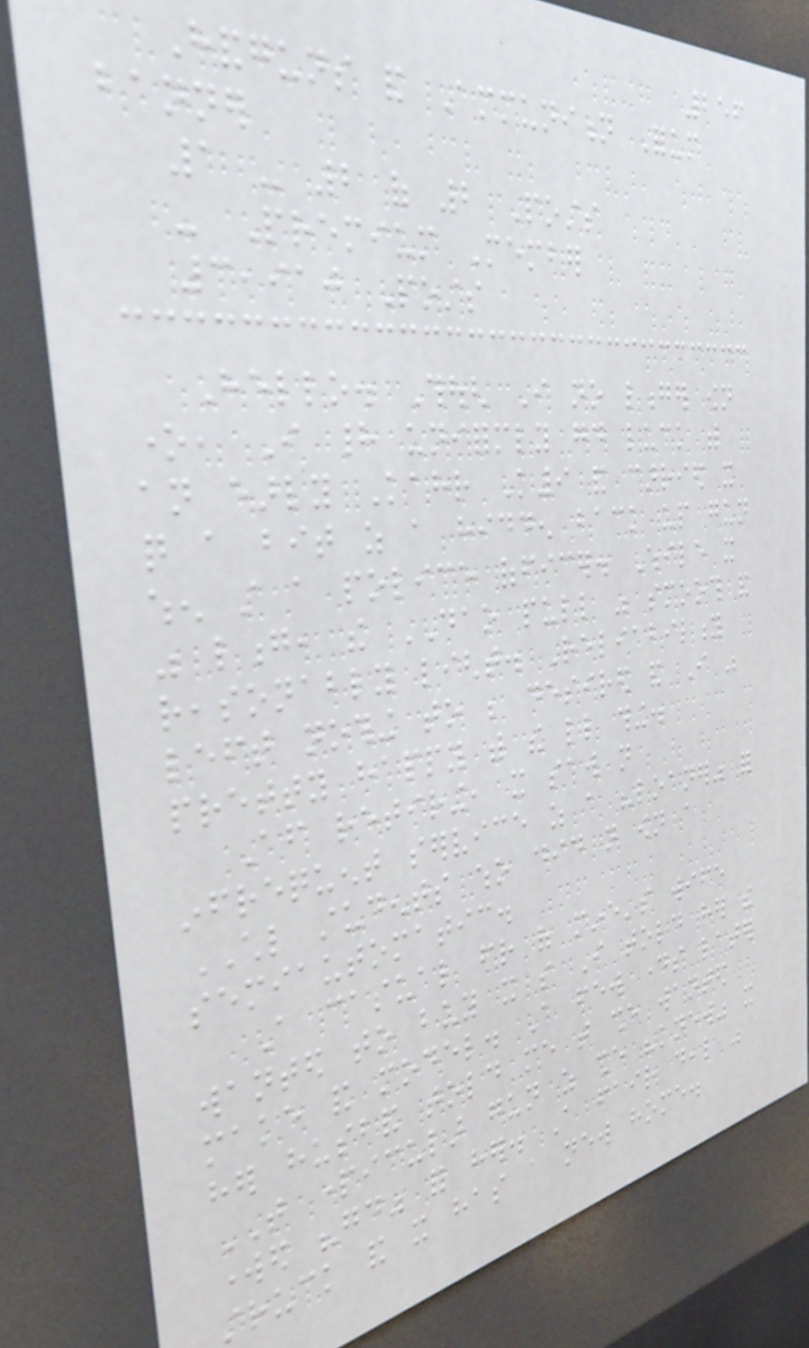256
Handguns and Ammunition Forum
banner
1 - 2 of 2 Posts
- Premium Member
3,910 Posts
Hello. Though I no longer own
one, I had uniformly good luck with
an early Kahr K9 and carried it
quite a bit as a hidden back up gun
when still a police officer. While it
was long, the DAO pull was smooth and
reasonably light. Reliability
left nothing to be desired and I was
pretty happy with the little thing.
After retiring, it saw not
infrequent service as a "loaner" for
CHL students who did not own a
semiautomatic.
A casual friend of mine's wife
wanted to buy it so I told her the
make and model. A few days later
her husband told me that she wanted
THAT particular gun as she "knew" it
worked "good" for her. A fair deal was
struck and it has a new home.
